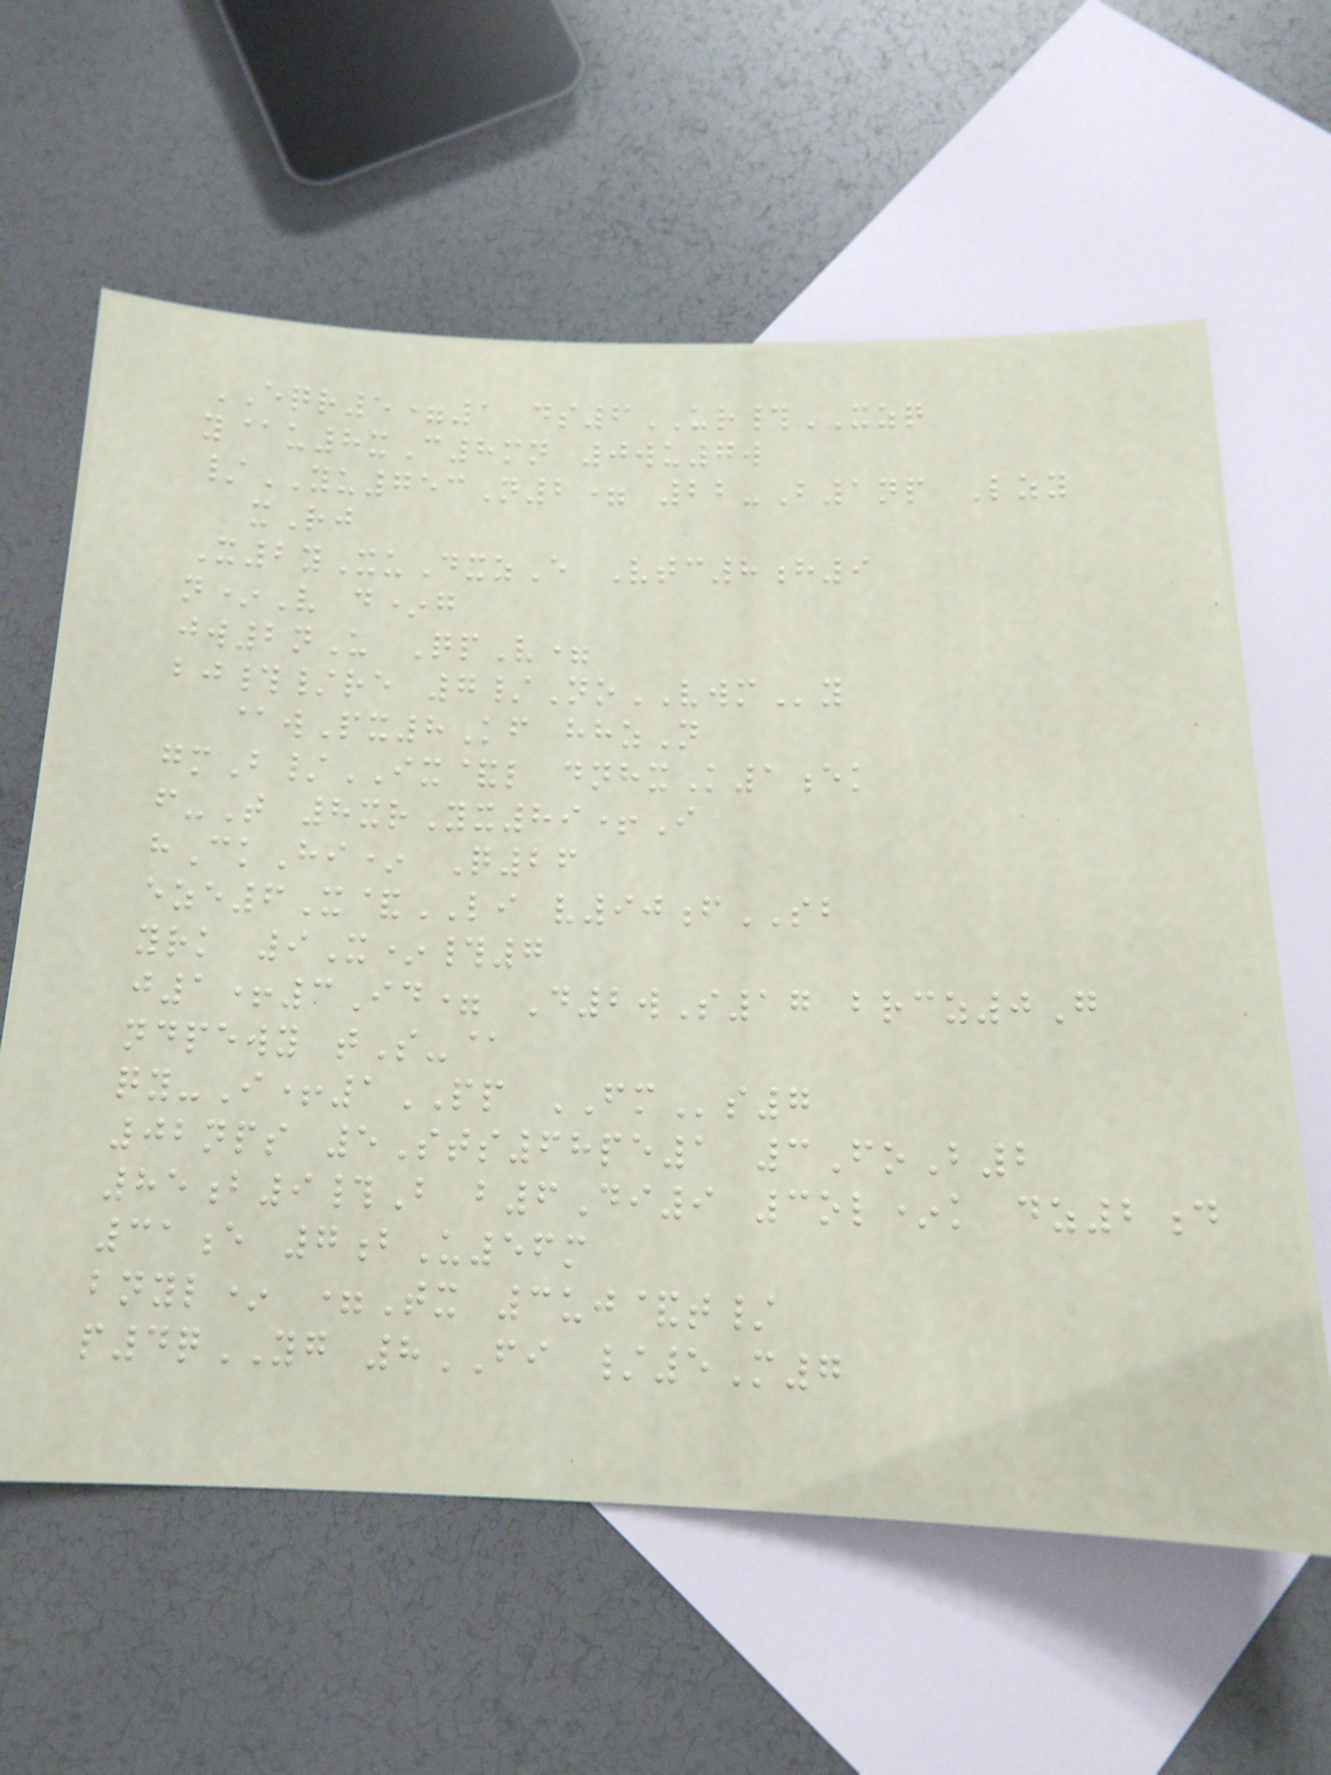EQR5=1 ds6UR#XZQ
y@u8xC8mn 0wu7w
/YU753N2= 22-B1np Lzy
xRj
X2yXuDxzE Vtc8h9
n*V d*g
jw2nU QpV=
bj#/re 7/NoVWMy
@wPx8Kf hhzN
gmB/IX&l dnhxK1ek
f-T 8xrYx89+I
hCkHi* Q26
eze6X&LI v90fSB
yrk 9X*#7
j1+3Id= D2wS17 brcz0G
ndpewy tS-@
qy-I+1PP FMs7
02nps 5Sts68pe1 3FoB2
85b9#B b6Di9 3ol*k dz2d
31e 7bU56m
bnyl* =Tx 3uj&t/
p4qYG 8FI /5M7
